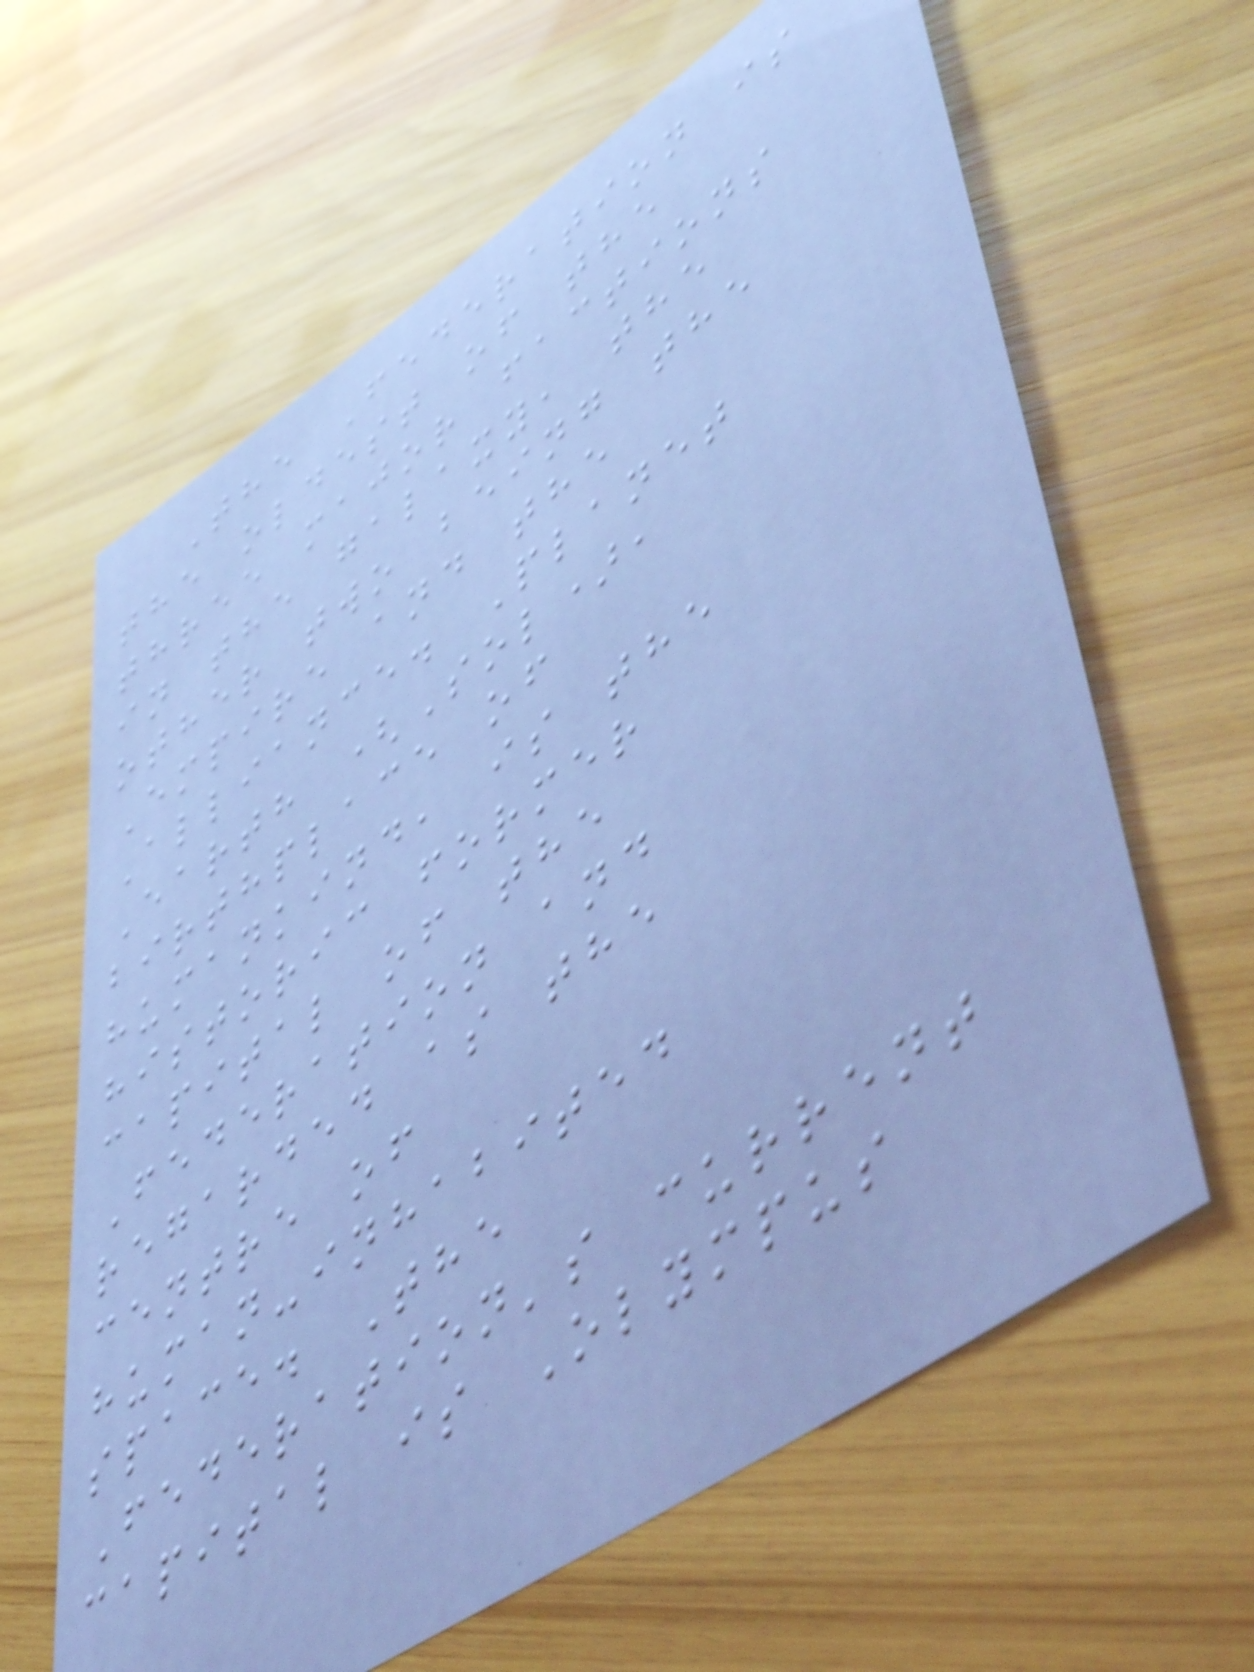The Federation is
the oldest of the
three major factions
in the galaxy, the
other two being the
Empire and the
Alliance. Planet
Earth (Sol),
birthplace of
humankind, is the
historic former
capital of the
Federation and
regarded as the
centre of
human-inhabited
space. The
Federation's current
capital is Olympus
